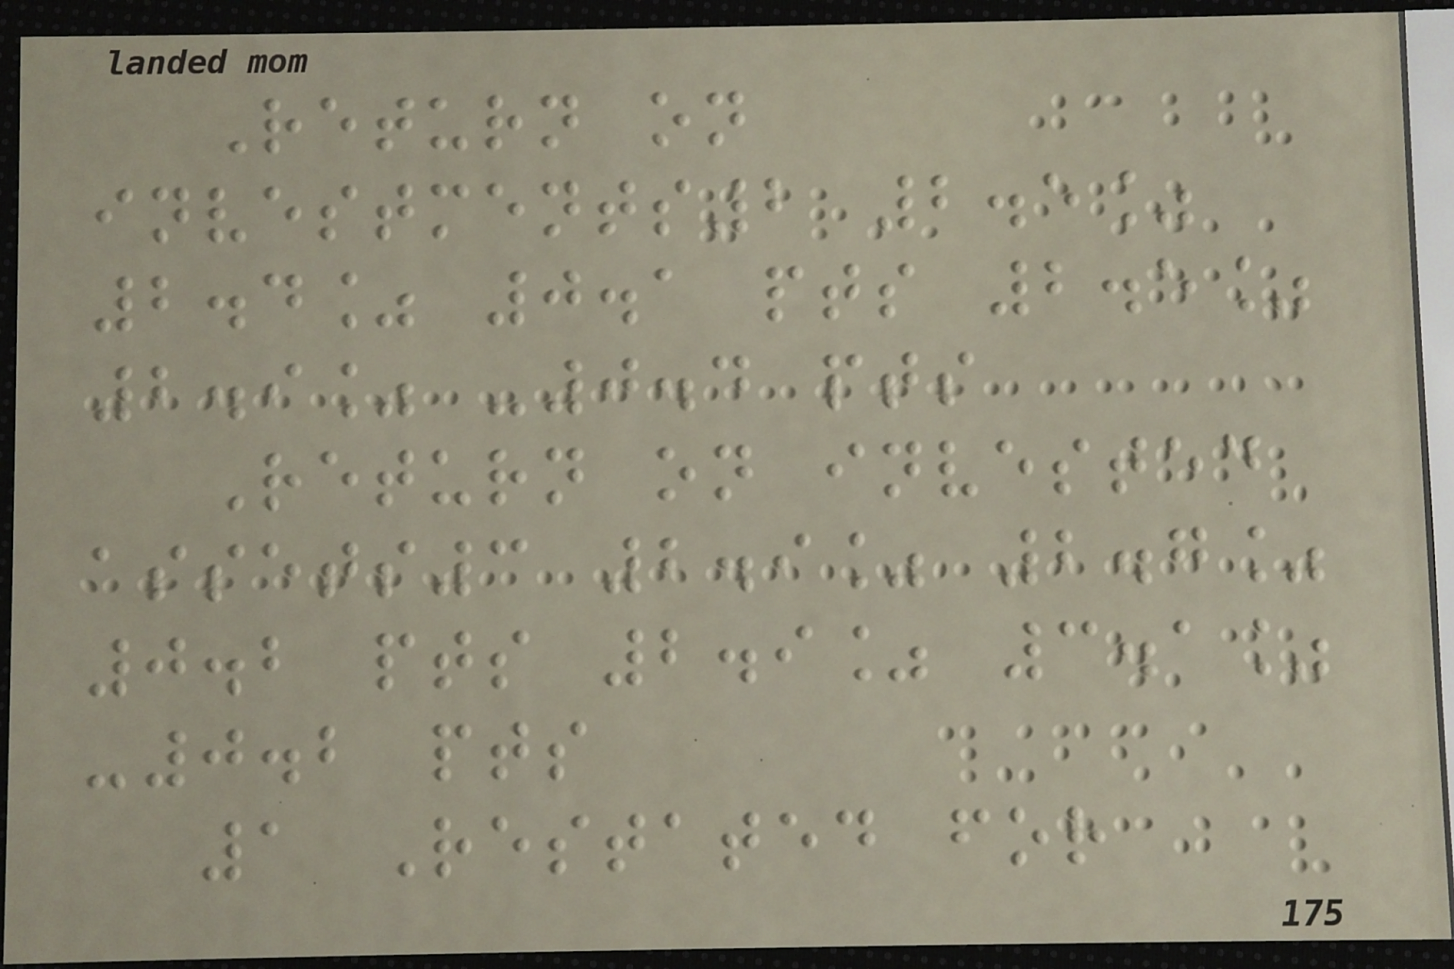Return on
investments2 2.5%
2.4% 0.1 pts 2.5%
2.9% -0.4 pts
Return on invested
assets3 2.9% 2.7%
0.2 pts 2.9% 3.1%
-0.2 pts
1 Restated for
